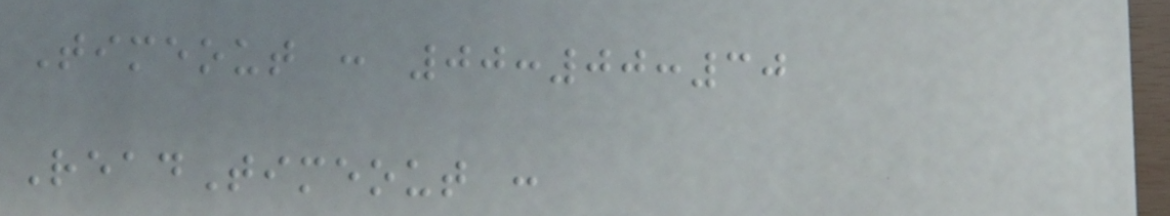Timeout : 00:00:30
ReadTimeout :
